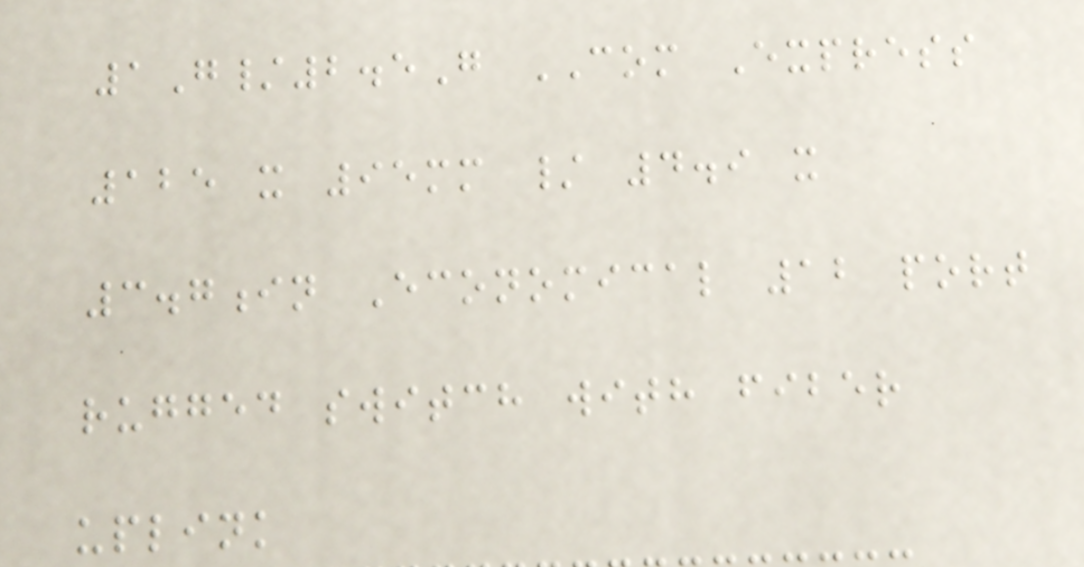1G/2.5G COM Express
125 x 95mm / 4.9 x
3.7in Economical 12 port
rugged switch with fiber
uplink
